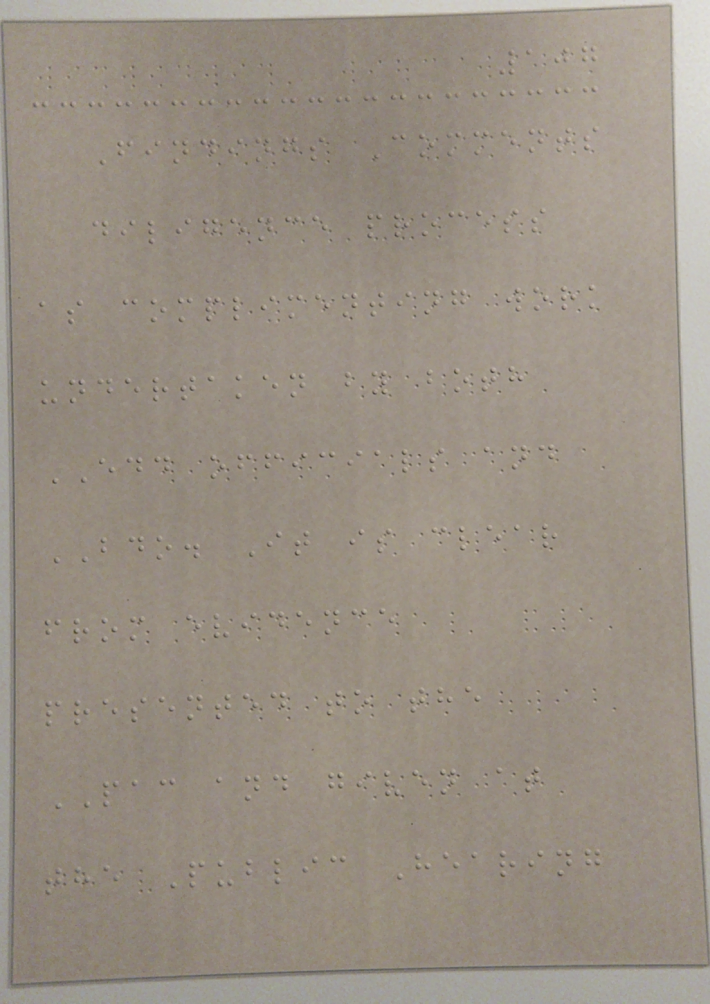107
Findings Comments
diligence process
as complimenting work
undertaken by both
EDD officials and
BDO. It is clear
from evidence
presented to the
PAC and given at
the Public Hearing
